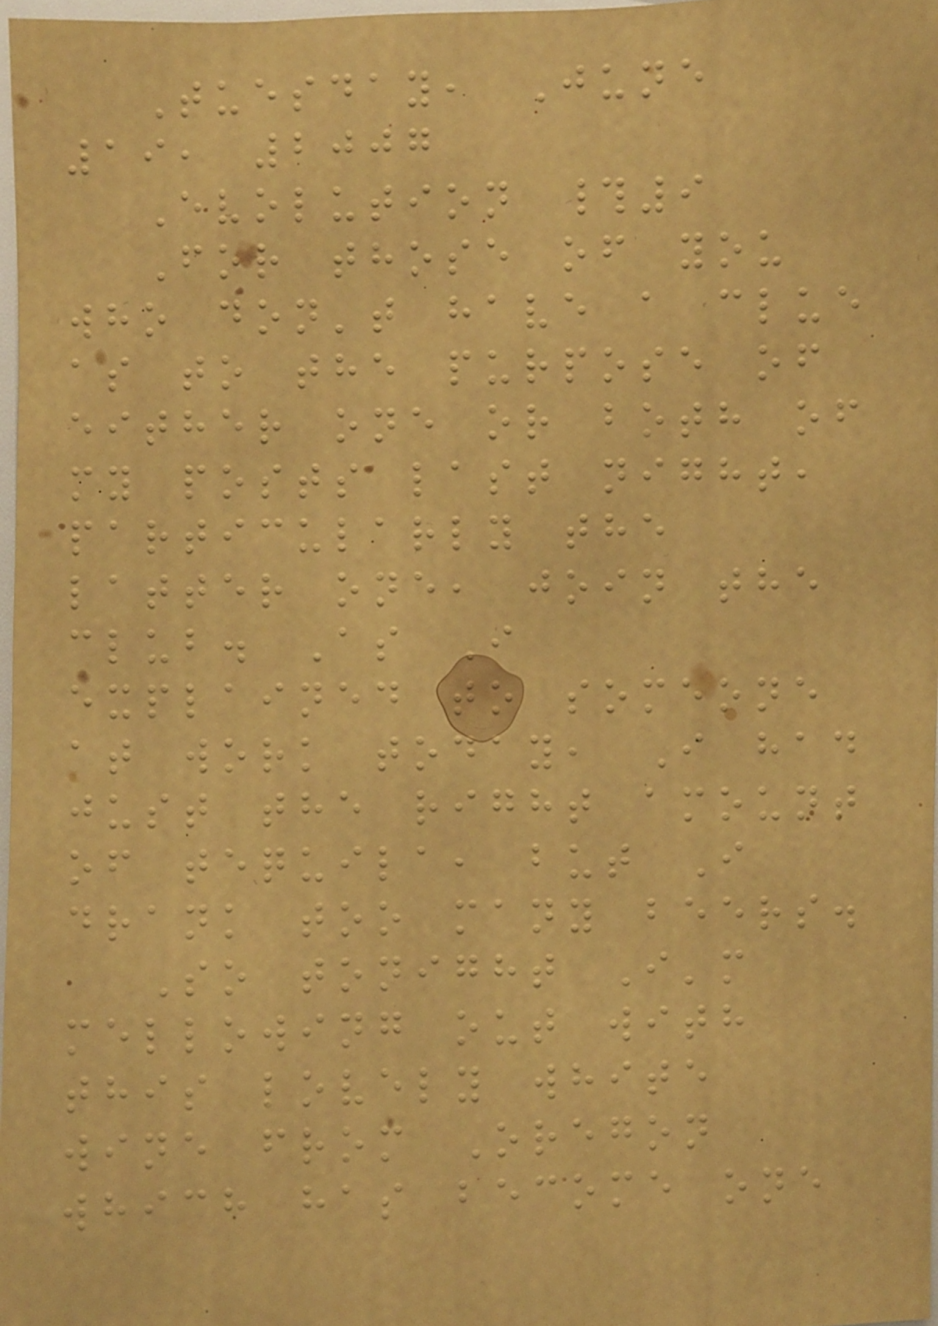Tuesday, June
19, 2007
Evolution #9
For those of you
who don't have a clue
as to the purpose of
either one or both of
my posts last night,
particularly the
latter one, join the
club. As I
explained to someone
at work today, I had
just the right amount
of tequila, but I
drank too many beers.
So tonight I'm
mellowing out with
this lovely white
wine from Oregon
which has become one
